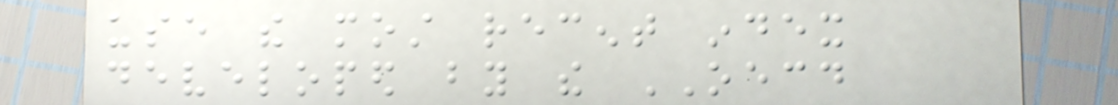use the most recent index
developed by the OECD
